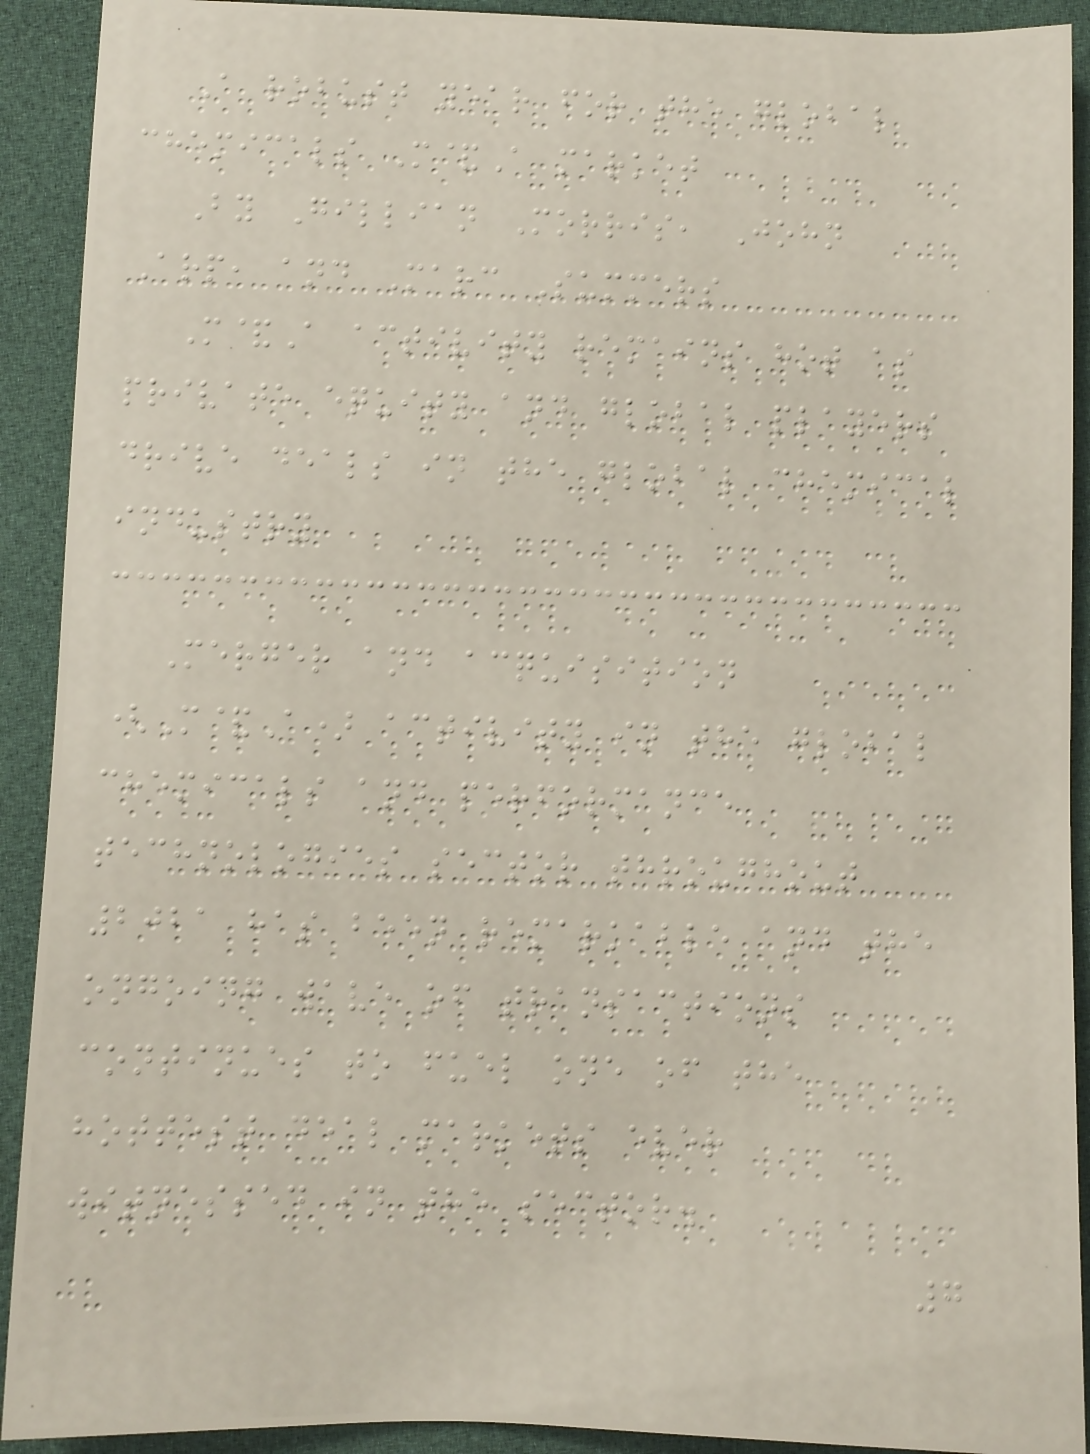A robust year for the global
chemicals M&A market
By Gillian Morris, John
Arp, and Marc Summers
M&A activity remains hot as
private equity and global players
drive deals in the global chemical
industry
Merger and acquisition
(M&A) activity in the global
chemicals and performance
technologies sector throughout
2021 has been remarkable and the
ongoing wave of transactions
continues to fuel one of the
hottest deal markets ever
witnessed in the sector.
7
